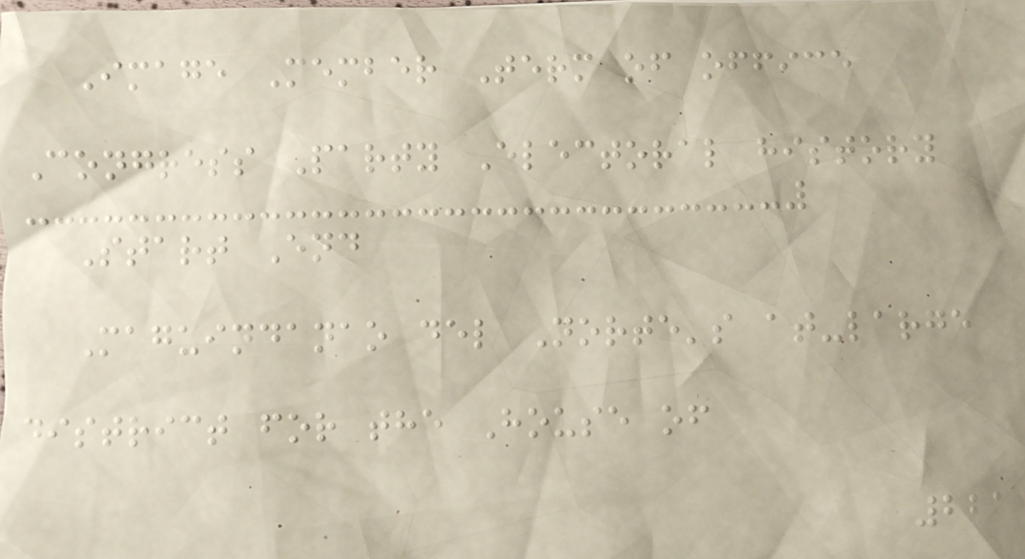Image Member Term of office
Congress Party Electoral history
Start End
Maguindanao del Norte's at-large
district for the House of
221
